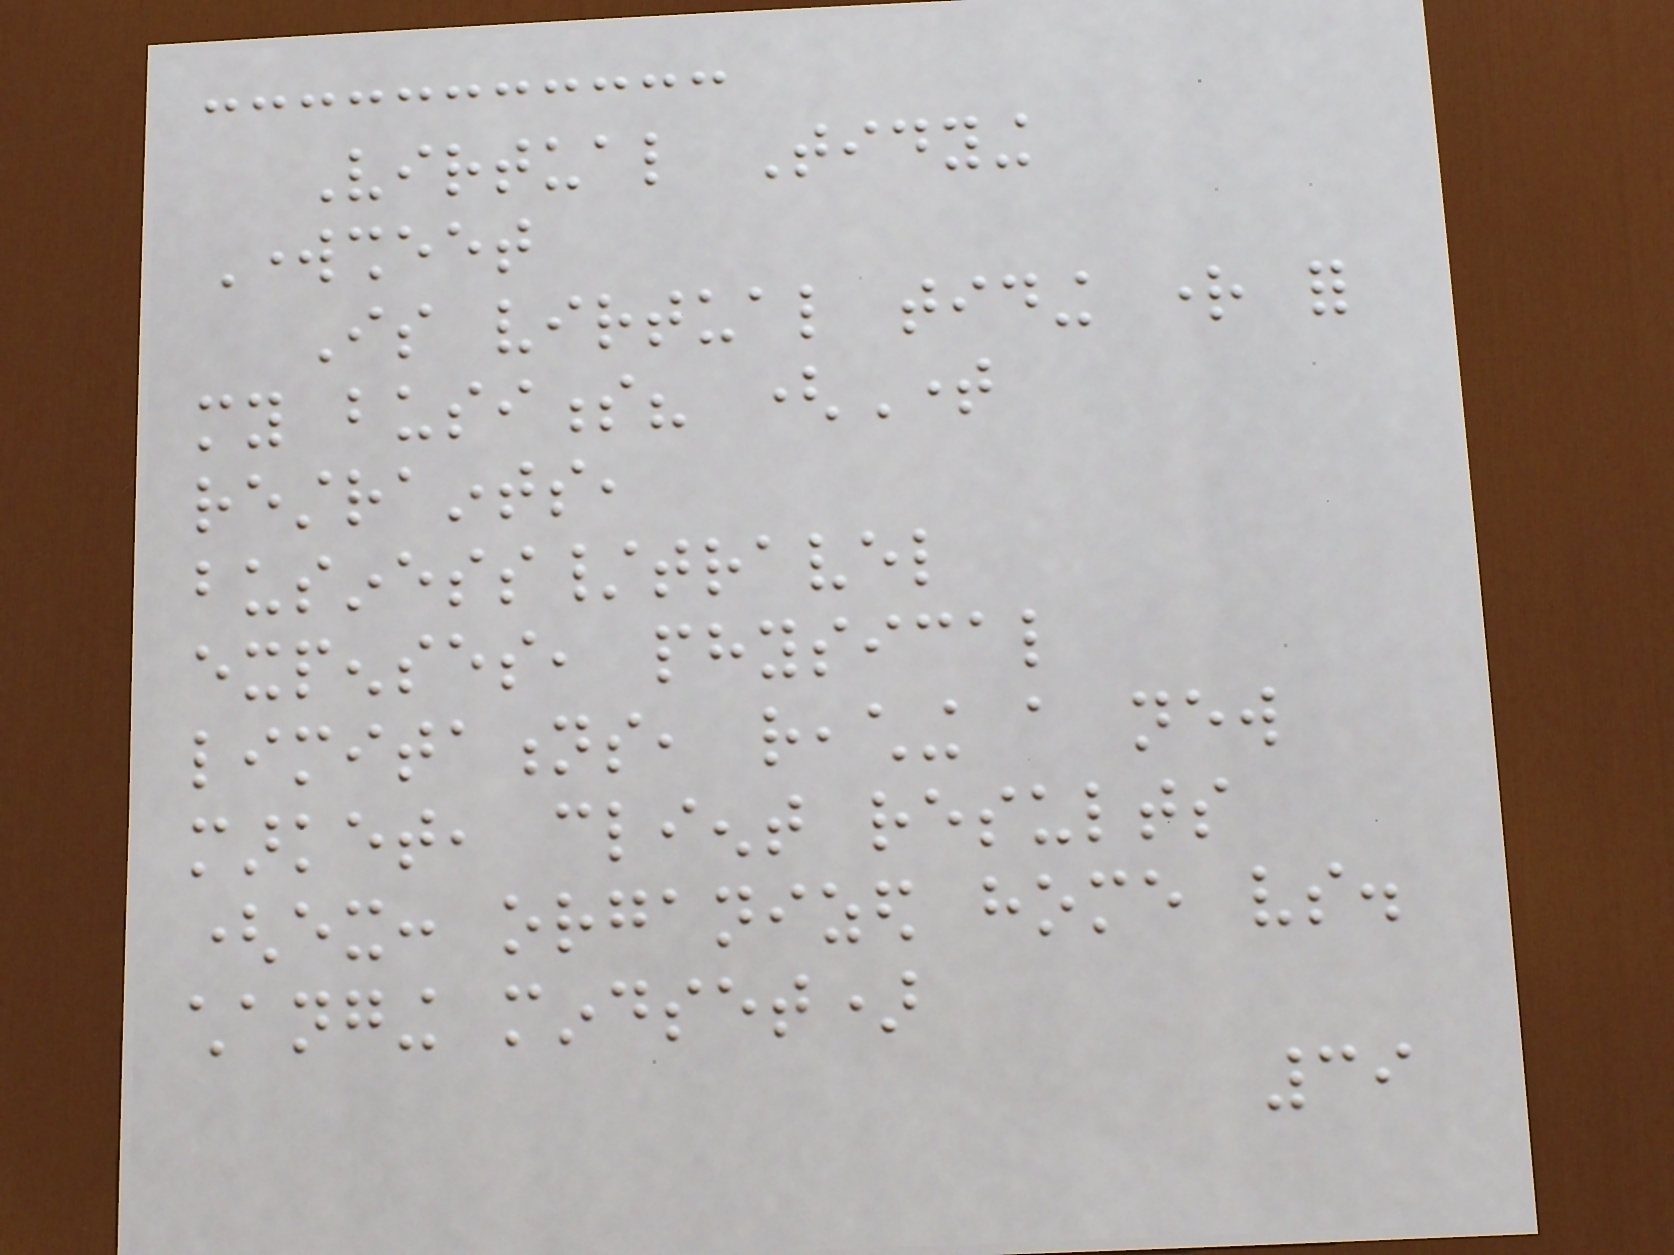Virtual Tidying
Worksheet
Is virtual tiding right for
my business? (Time
restraints,
business/travel
expenses, physical
limitations, reaching a new
market, client results
(ex: organized home vs.
changing mindset)
39
